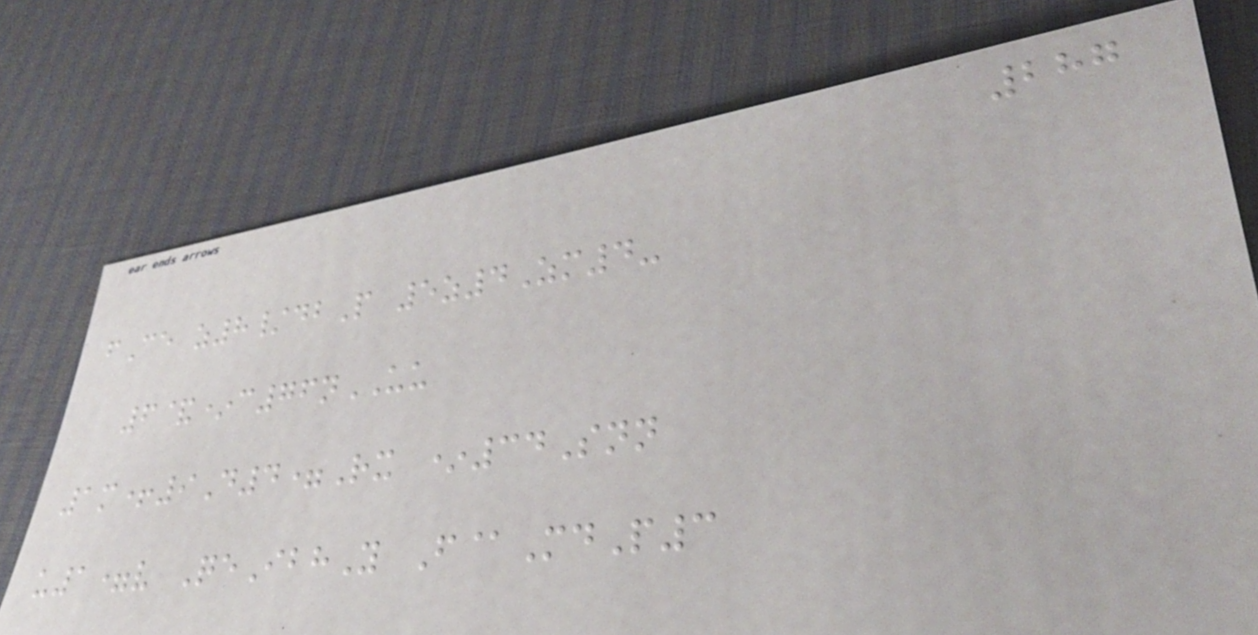287
fCe z8/dbP 5z4Zm4-
6&*c76nUU
1m+9D4=Rx *34Snn
u1=v QeIbhY F@MdP3
